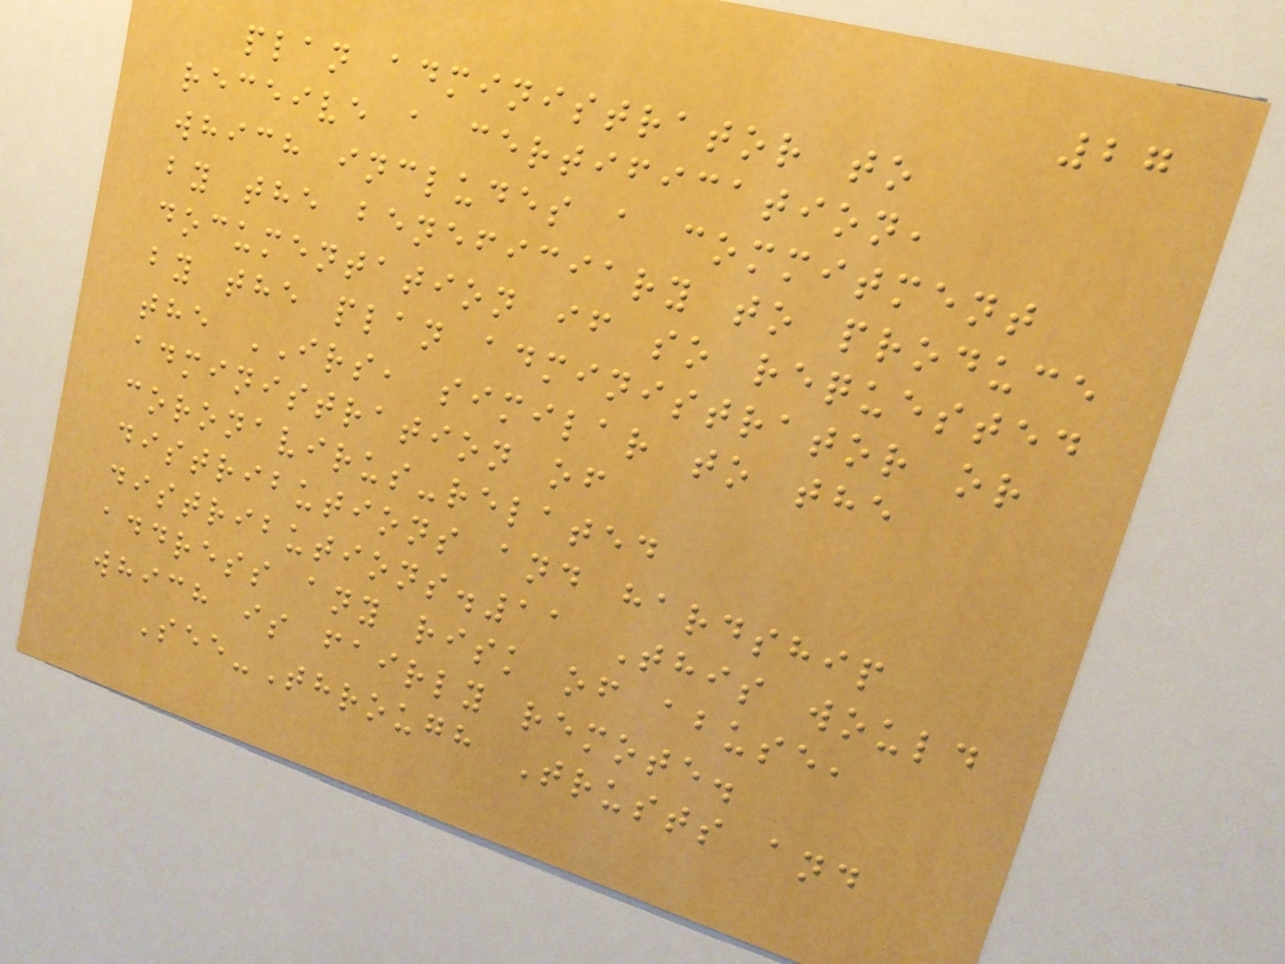27
plan administrator to
receive a certification,
which includes a commitment
by the beneficiary to produce
documentation if so requested
by the plan administrator or
the IRS, similar to the
administration of
coronavirus-related
distributions and hardship
distributions.11 This would
address any risk of abuse,
which is fairly remote.
See-Through Trusts and
